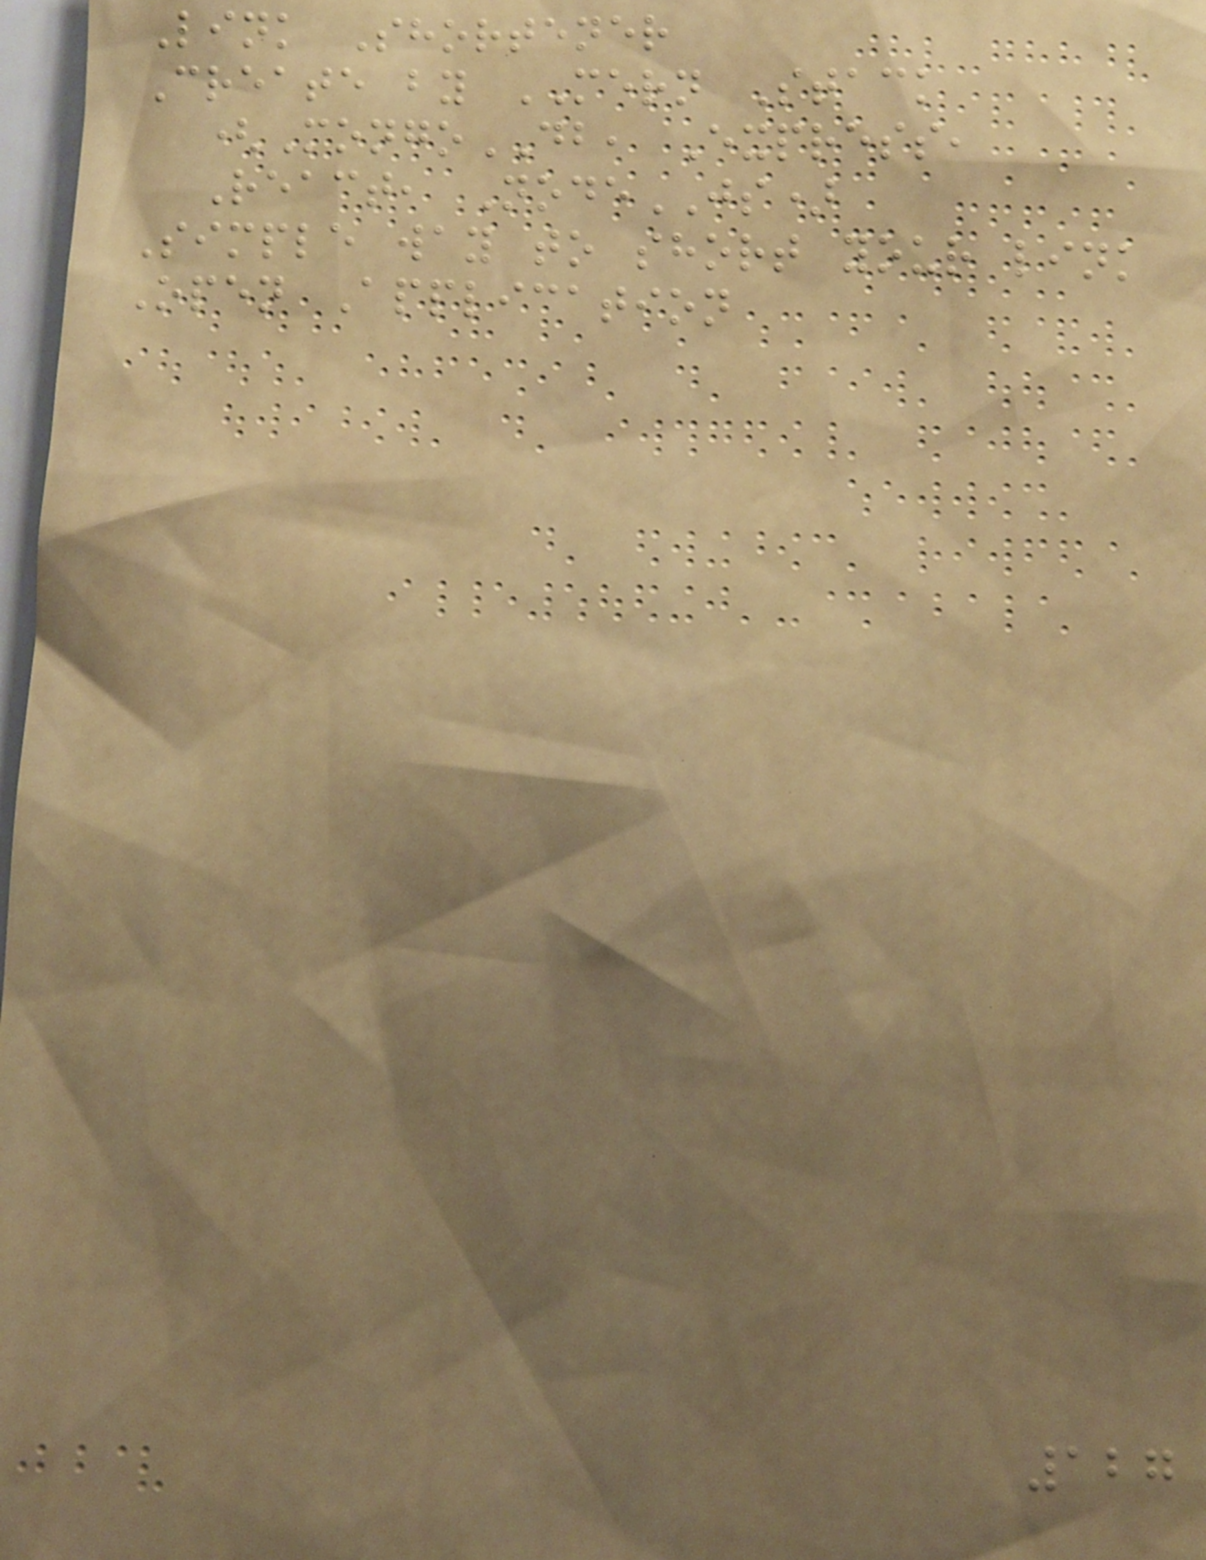Link Shortener
Create by MERN Stack
(MongoDB, Express,
React, NodeJS)
Simple way to short your link
Open Application
127
